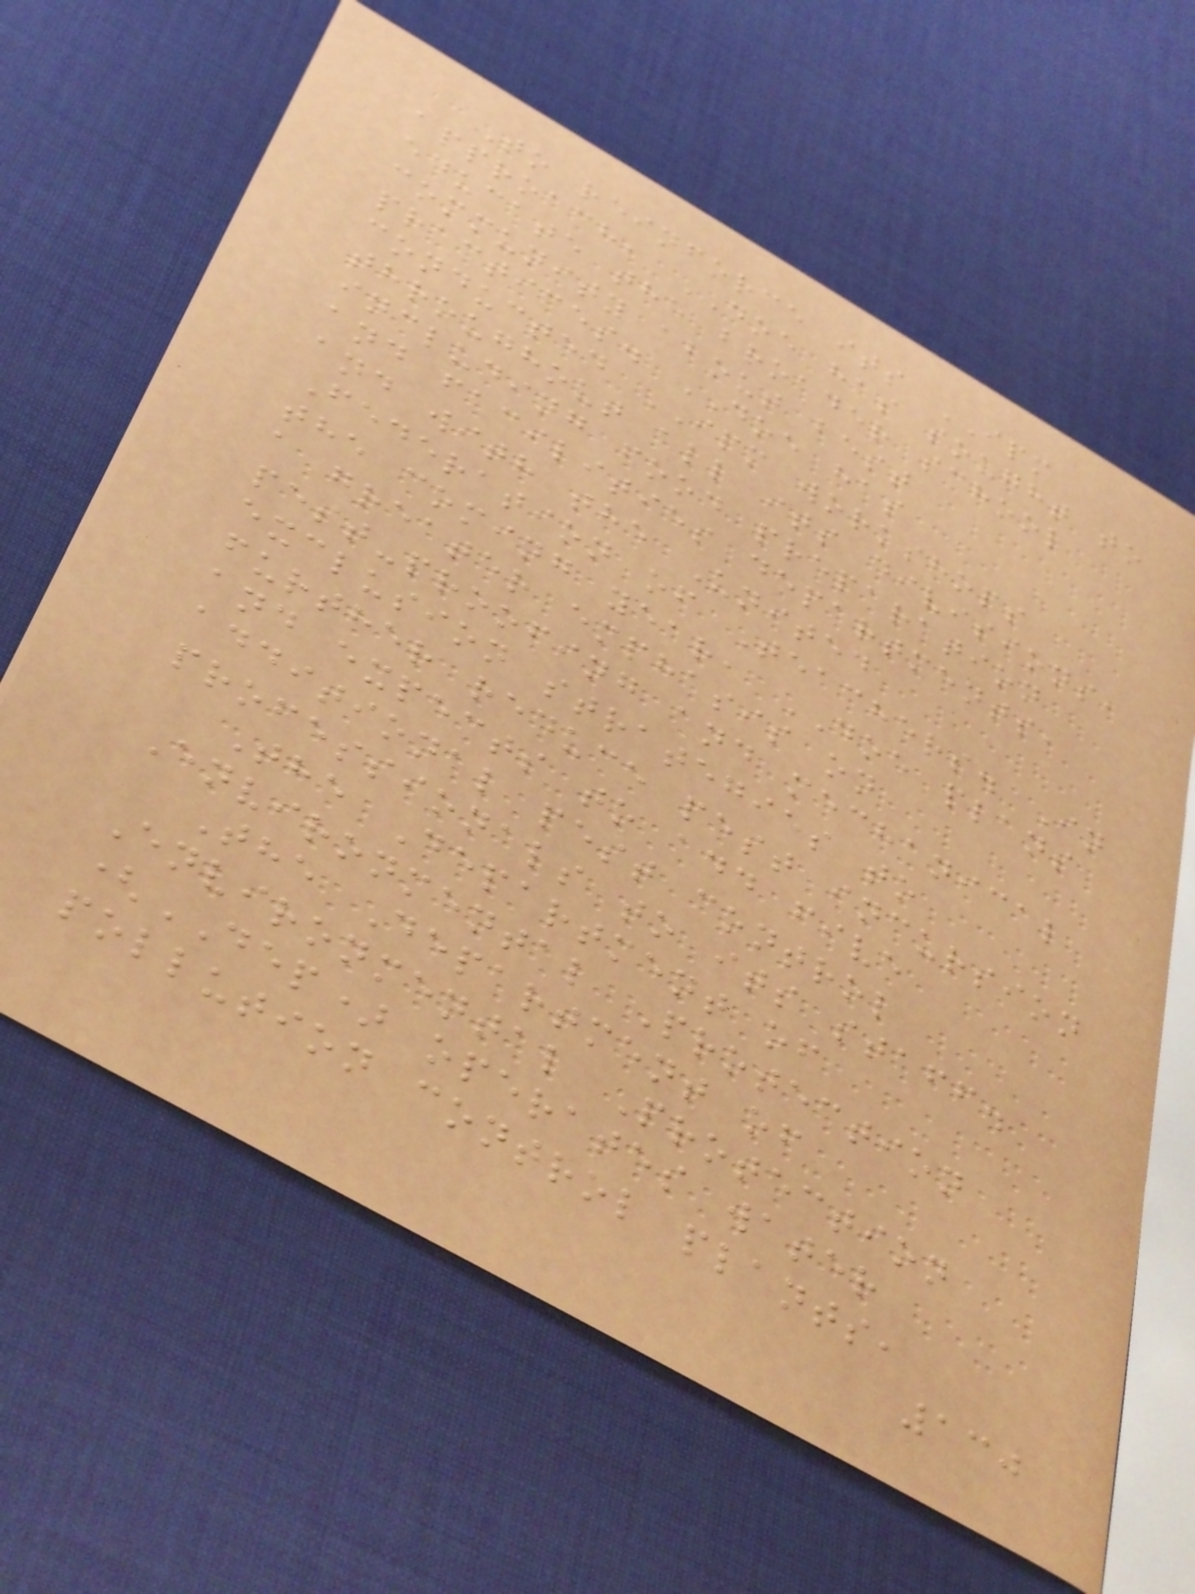To reinforce its IPM
approach, DOE has sought to
educate the broader school
community about best
practices. DOE has
conducted IPM workshops
throughout all its divisions,
including food preparation
and facilities departments,
and with the United
Federation of Teachers. In
the coming year, DOE plans
a greater emphasis on
pest-proofing and mechanical
exclusion strategies to
further reduce pest incursion
and expects to add five
additional pest control
professionals to its staff.
The Department of
Environmental Protection
The Department of
Environmental Protection
(DEP) operates water
pollution control plants,
130
